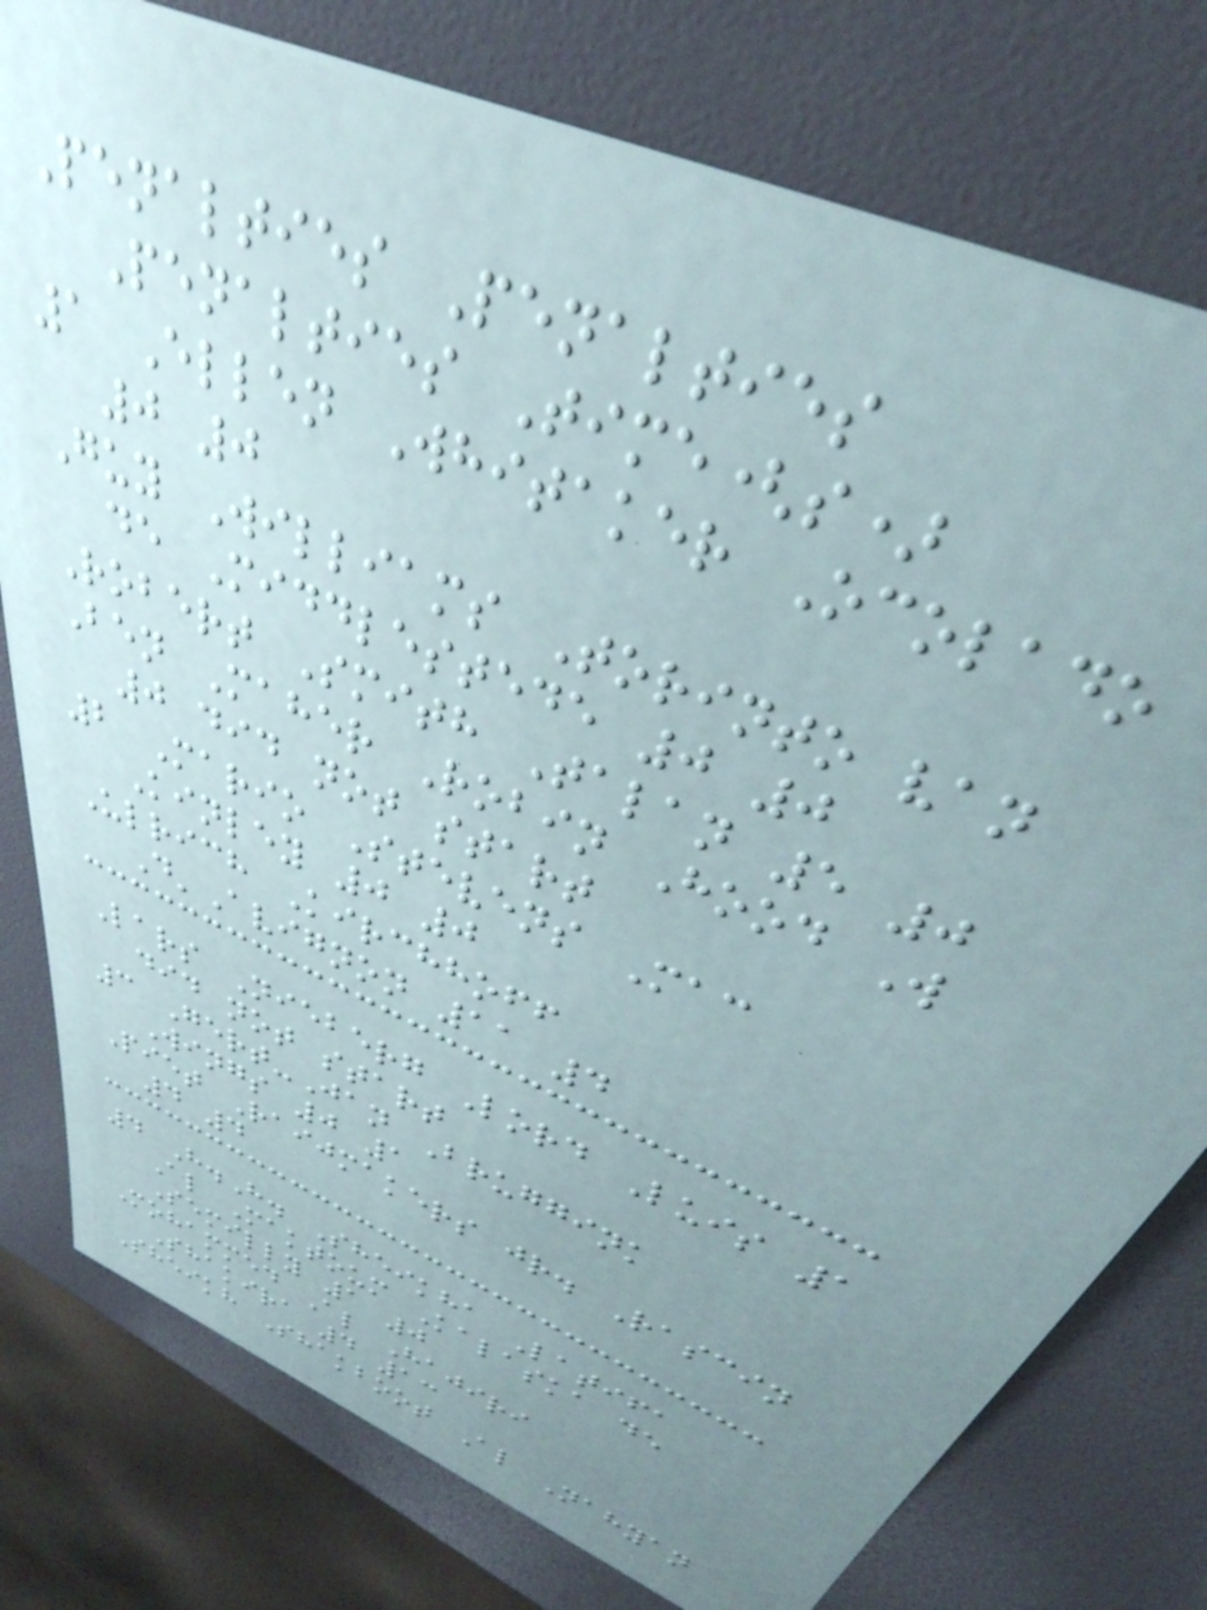Penalties Penalties
Penalties Time(s)
1 Ellen Whitaker Ocolado
0 0
Guy Williams Torinto van
de Middlestede 0 0
Robert Smith Talan 5 0
Ben Maher Robin Hood W
0 did not start
2 Mario Stevens Mac
Kinley 0 0
Ulrich Kirchhoff
D'Avignon 11 4
Lars Nieberg Lord Luis 1
did not start
3 Gert-Jan Bruggink
Wings 0 1
Piet Raijmakers jr. Rascin
4 4
4 H.H. Sheikha Latifa
Al Maktoum Kalaska de
Semilly 1 0
Mohammed Al Hajiri
Shakira 4 13
Sheikh Shakboot Al Nahyan
